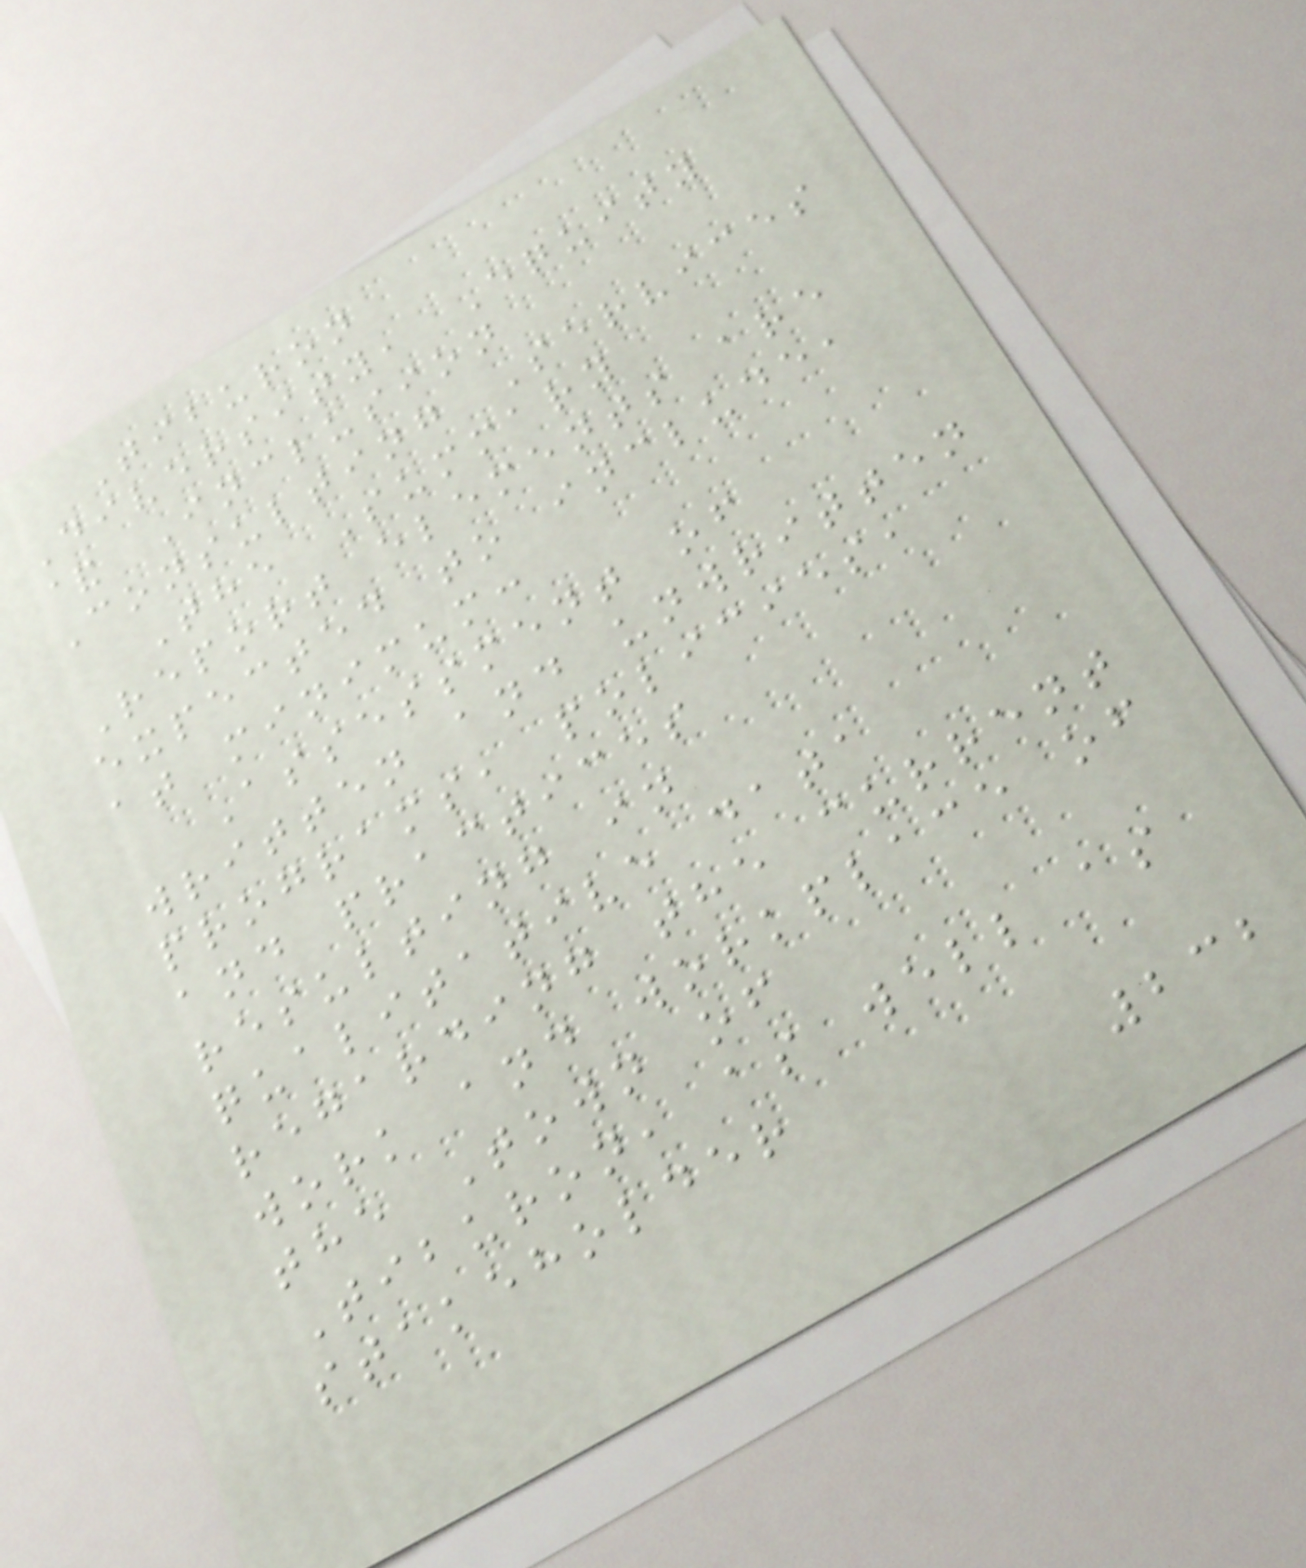Tiburon
Diversity, Equity
& Inclusion
Consulting Services
The Summary
Report elements are
expected to include,
at minimum:
Assessment of
written and unwritten
programs, policies,
and practices
resulting in
qualitative data
regarding the current
work and workplace of
the Town of
Tiburon, as well as
stakeholder
232
